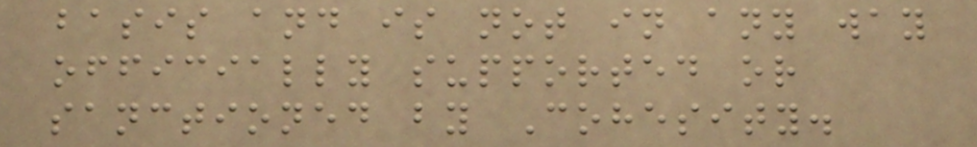basis and is not in any way
officially supported or
sanctioned by Cohesity.
